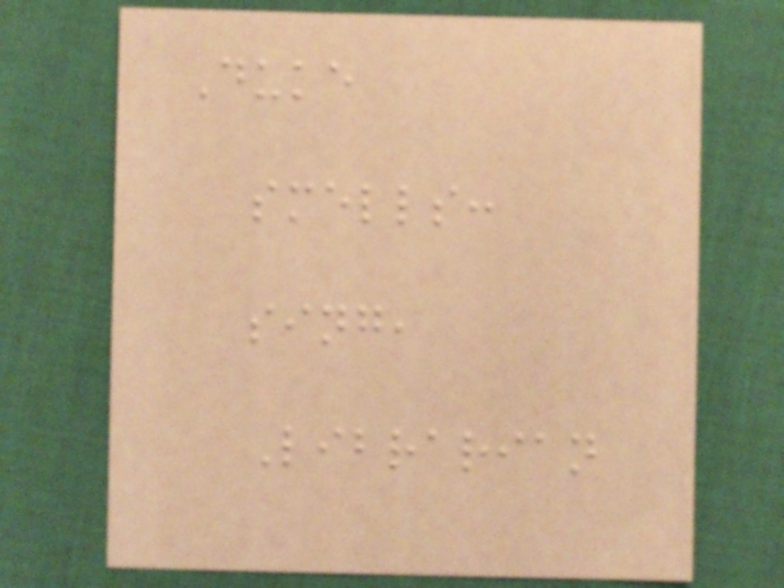Duke
smells:
sing,
Librarian
